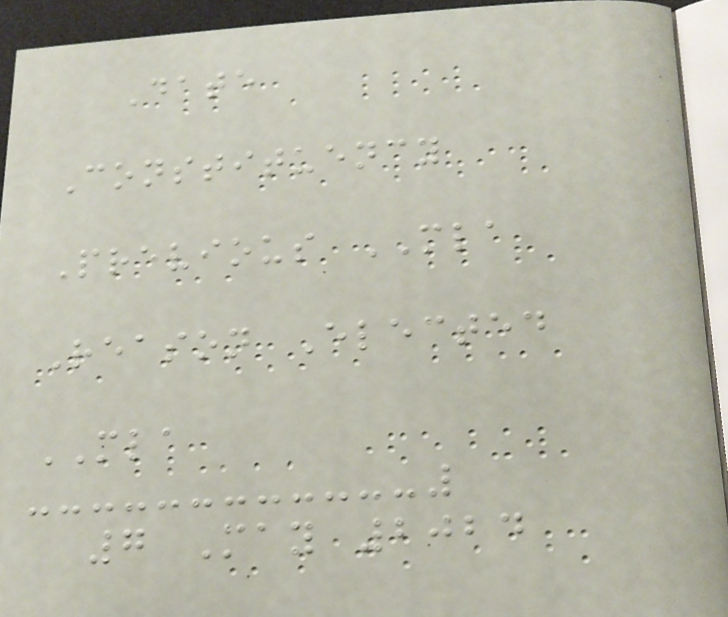Date
Constituency
Previous MLA
Reason Elected
MLA
7 May 2024
